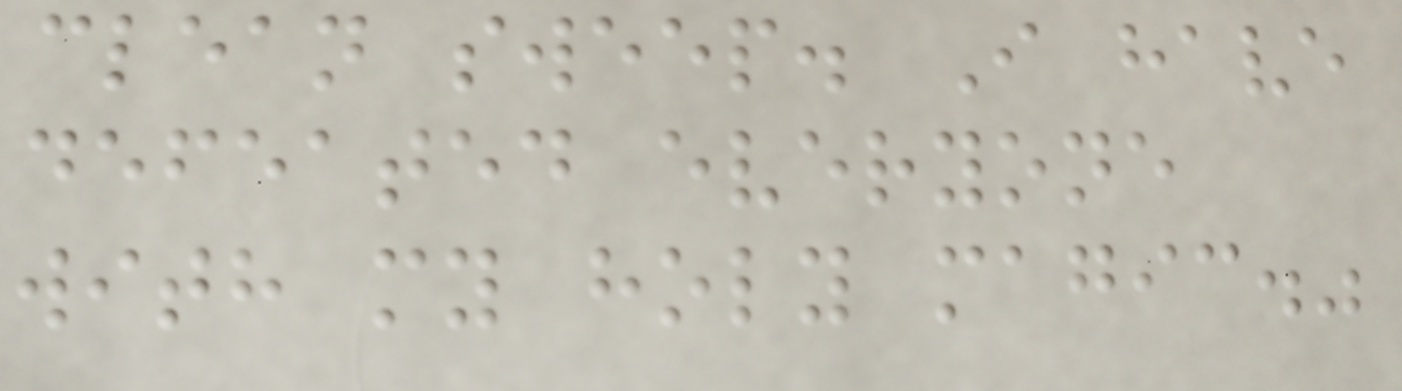clean sweep. I have
defeated everyone
with my holy magic."
